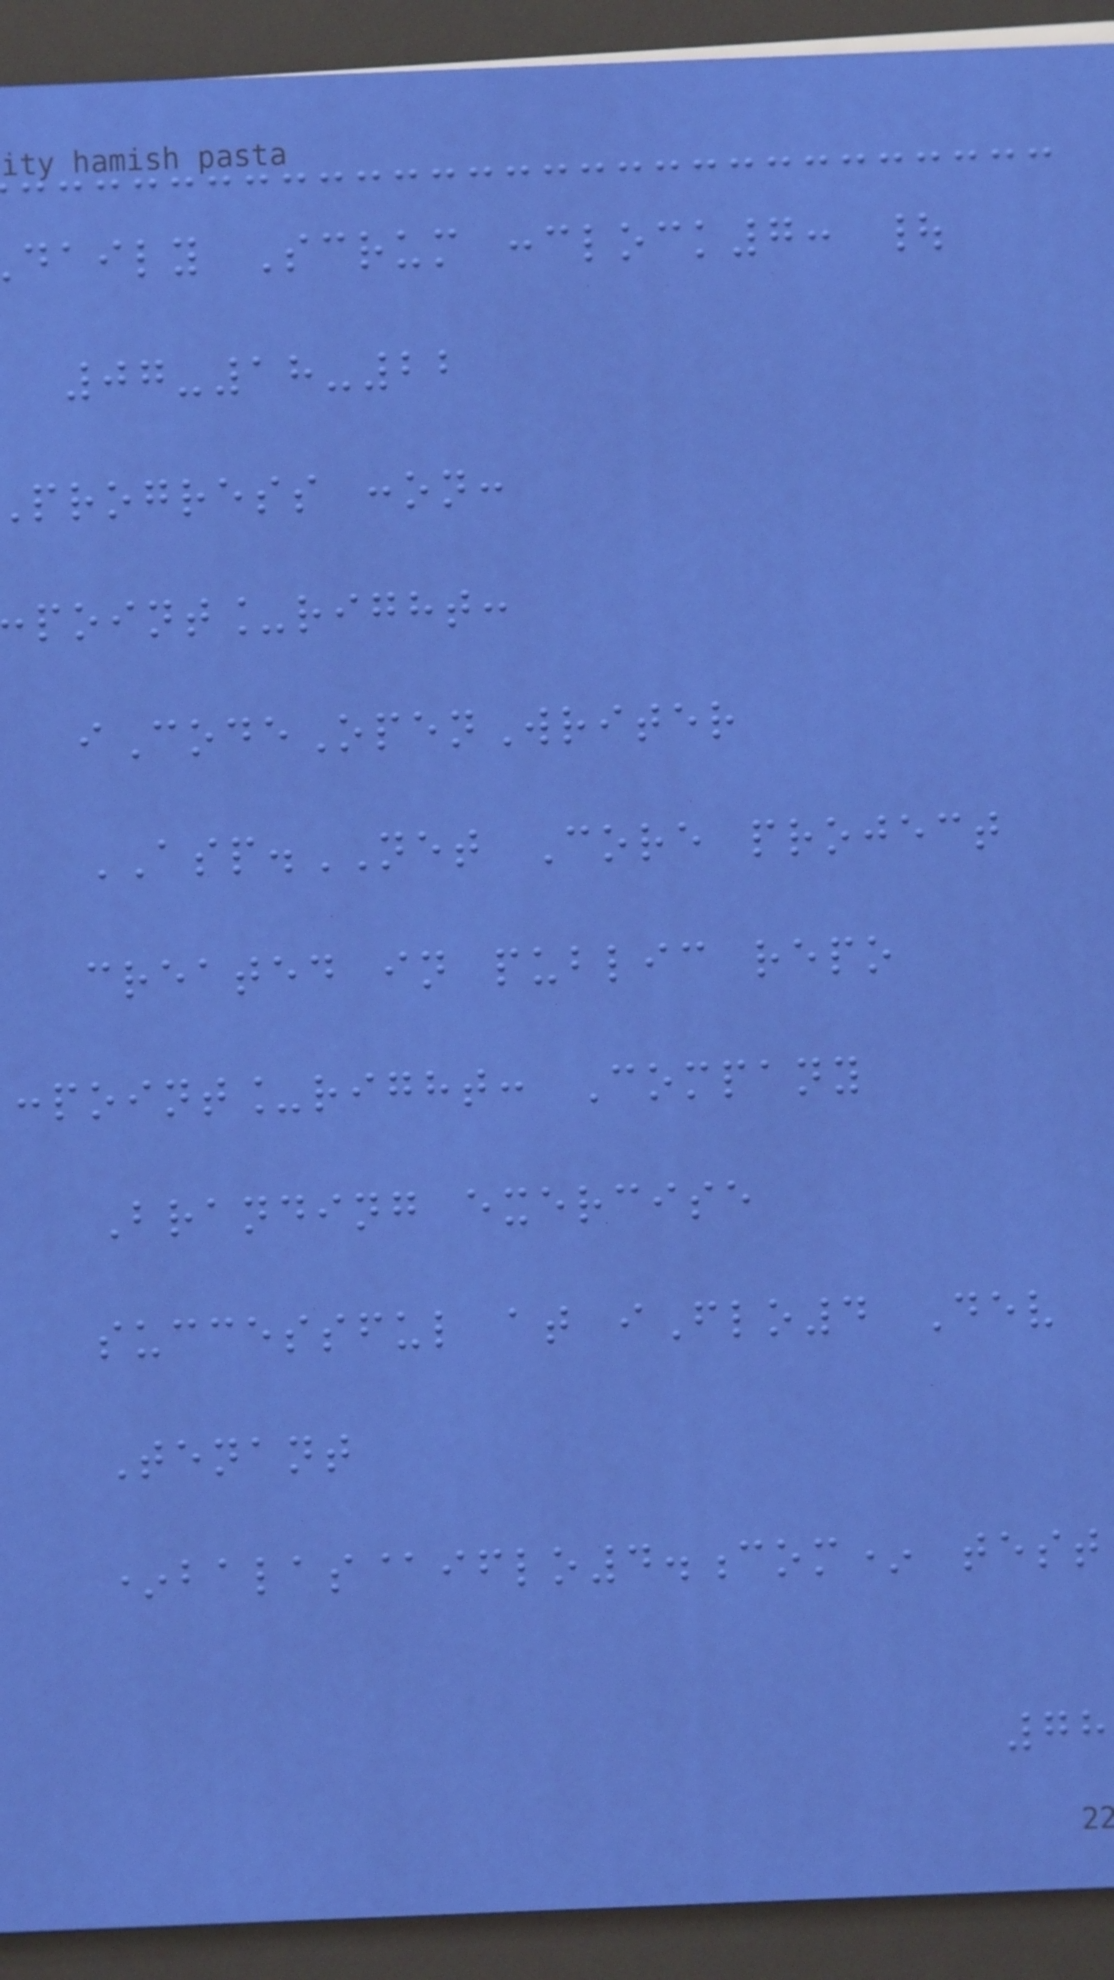daily Scrum :clock7: |
07-18-22
progress :on:
point_right:
iCodeOpenWriter
ASP.NET Core project
created in public repo
:point_right: Company
Branding exercise
successful at iFlo4 Dev
Tenant
*balas@iflo4.com* test
78
